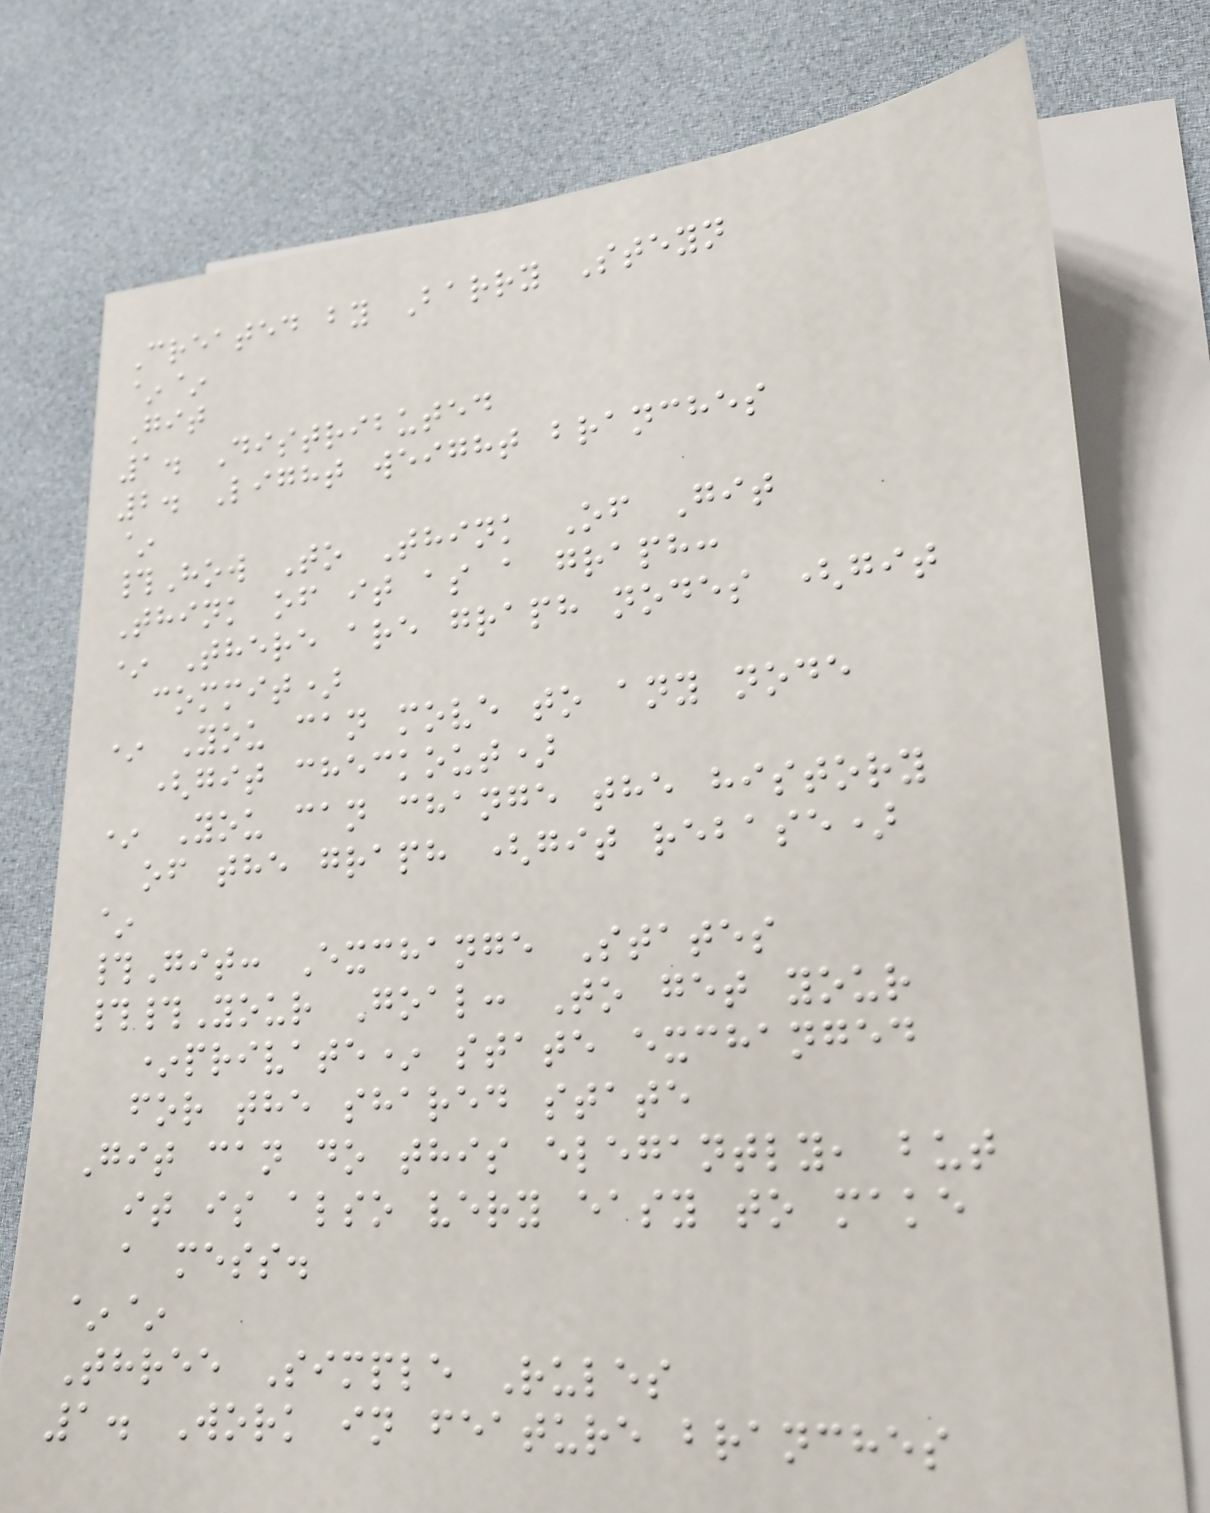Created by Barry Steyn
~~
Git
1. Distributed
2. Light weight branches
~
#How To Think Of Git
Think of it as a graph:
* There are graph nodes (git
commit)
* You can move to any node
(git checkout)
* You can change the history
of the graph (git rebase)
~
#Git: Exchange States
##Your Goal: To get your
*private* state exchanged
for the shared state
Git can do this elegantly, but
it is also very easy to make
a mess.
~~
Three Simple Rules
1. Work in feature branches
